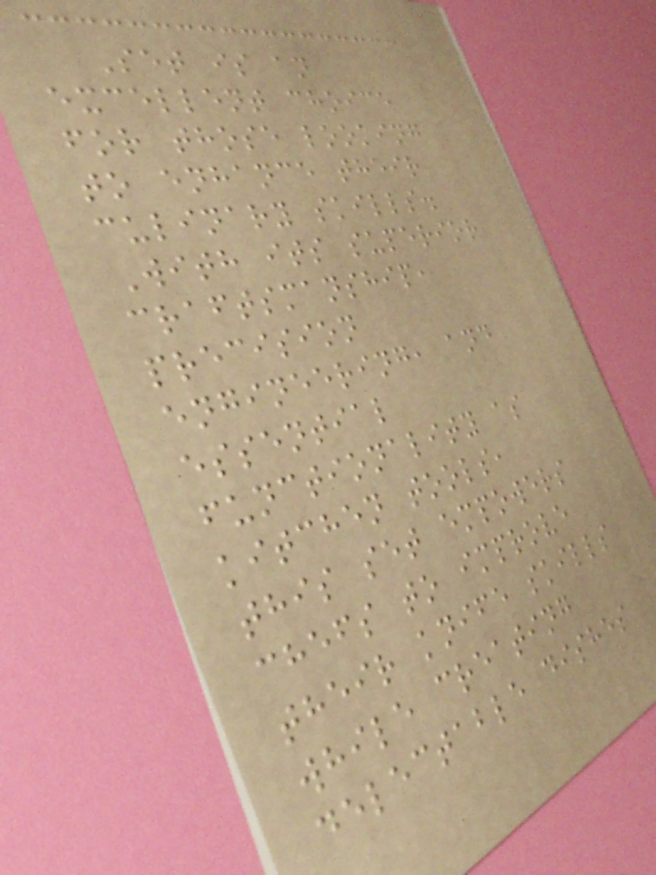Set is an
excellent choice
for those looking
to enhance their
culinary skills.
With its superior
craftsmanship,
precision
engineering, and
essential
functionality as
kitchen tools,
this set empowers
chefs to improve
their knife skills
while creating
delectable dishes
